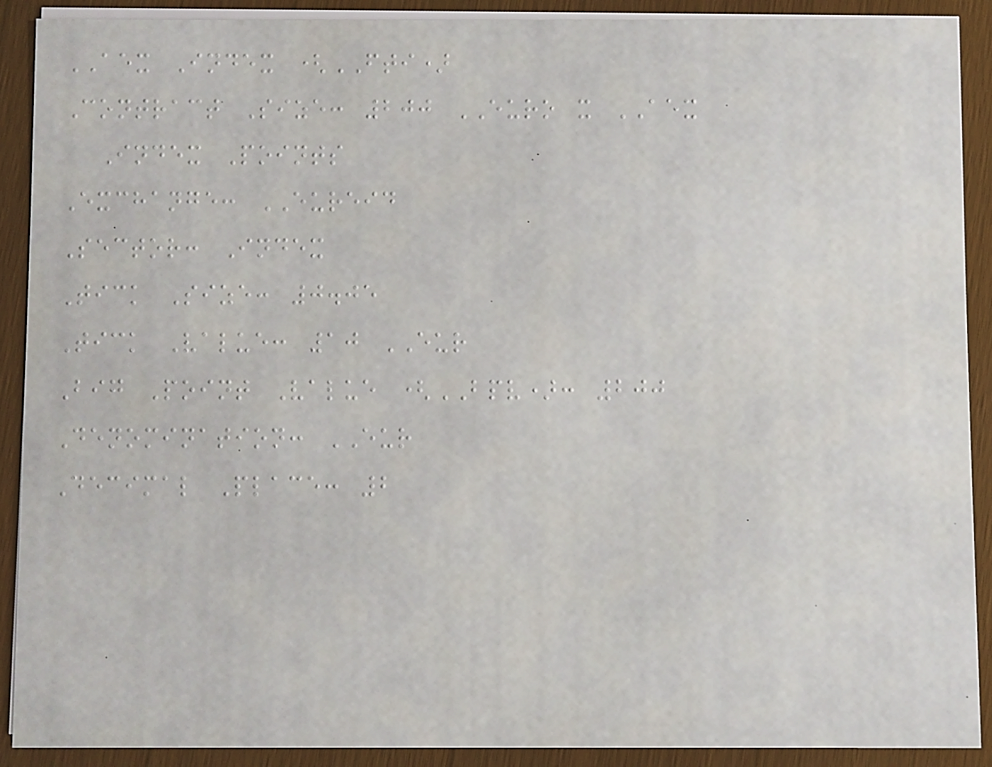AEX Index (FTI)
Contract Size: 200 EURO x AEX
Index Points
Exchange: EUREID
Sector: Index
Tick Size: 0.05
Tick Value: 10 EUR
Big Point Value (BPV): 200
Denomination: EUR
Decimal Place: 2
